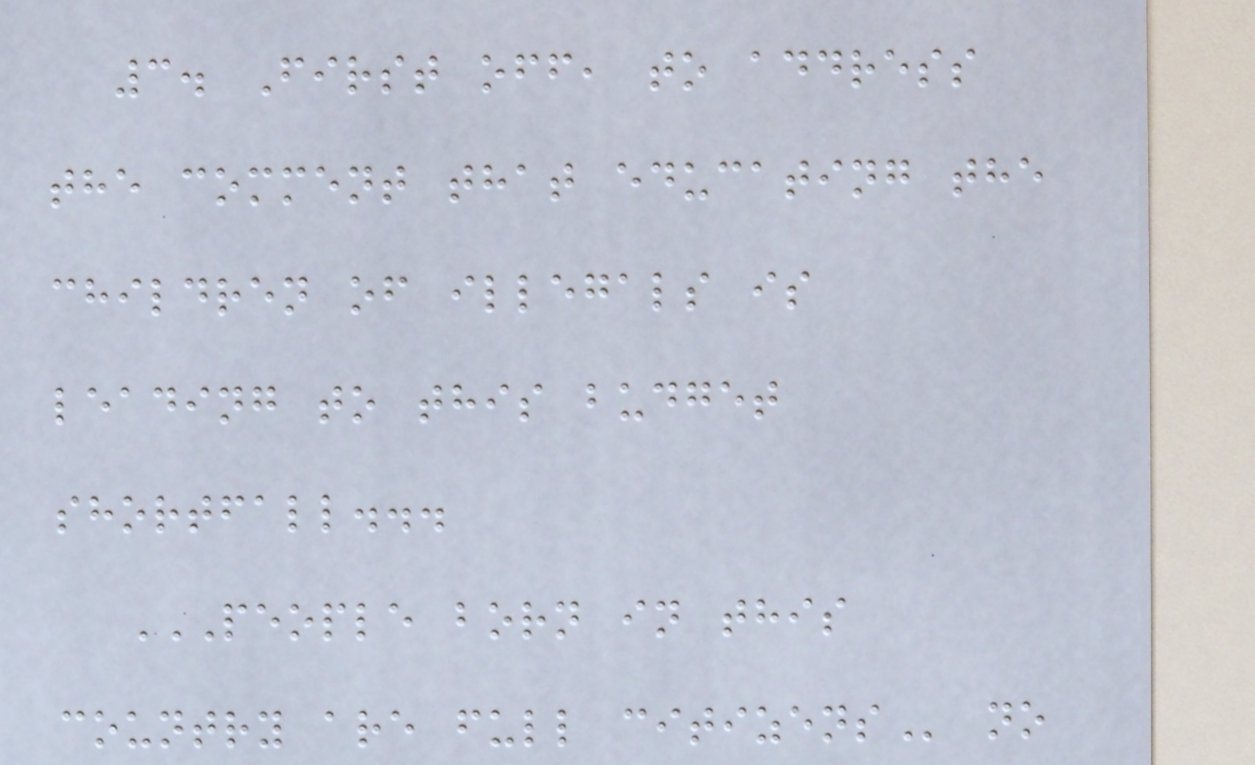3. First off, to address
the comment that educating the
children of illegals is
leading to this budget
shortfall...
PEOPLE BORN IN THIS
COUNTRY ARE FULL CITIZENS no
